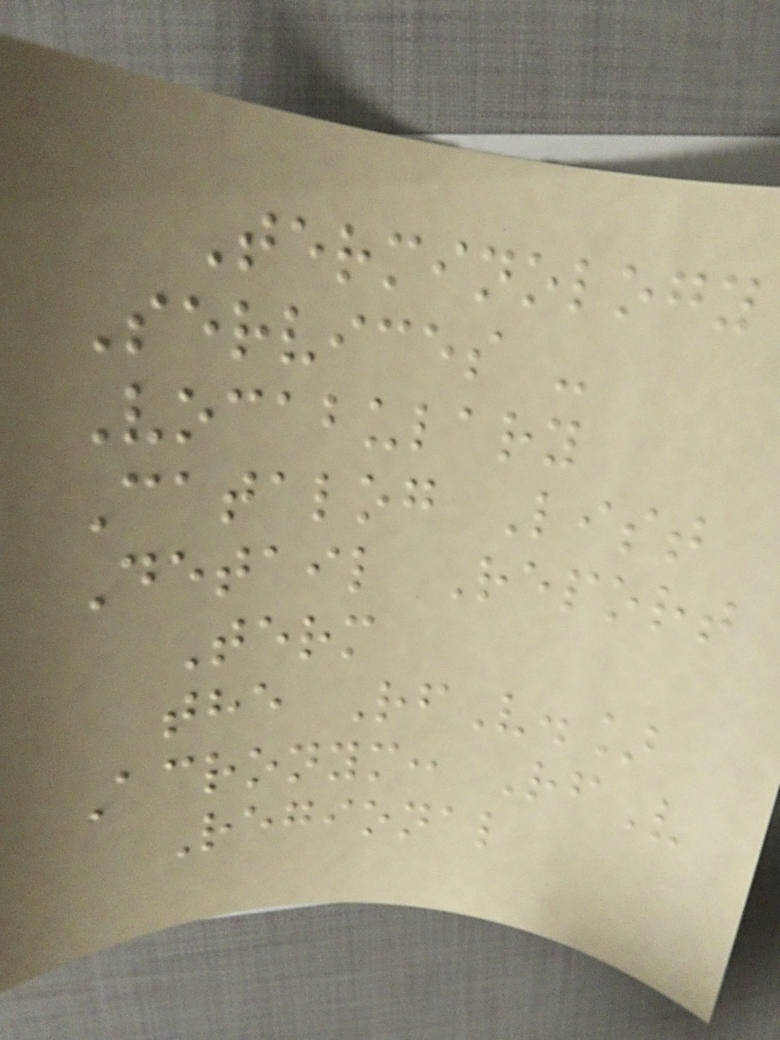Terminology
Services -
Vocabulary
Catalog List
Detail Report
Term
the RfV.]
Acronym: RfV
Regional
